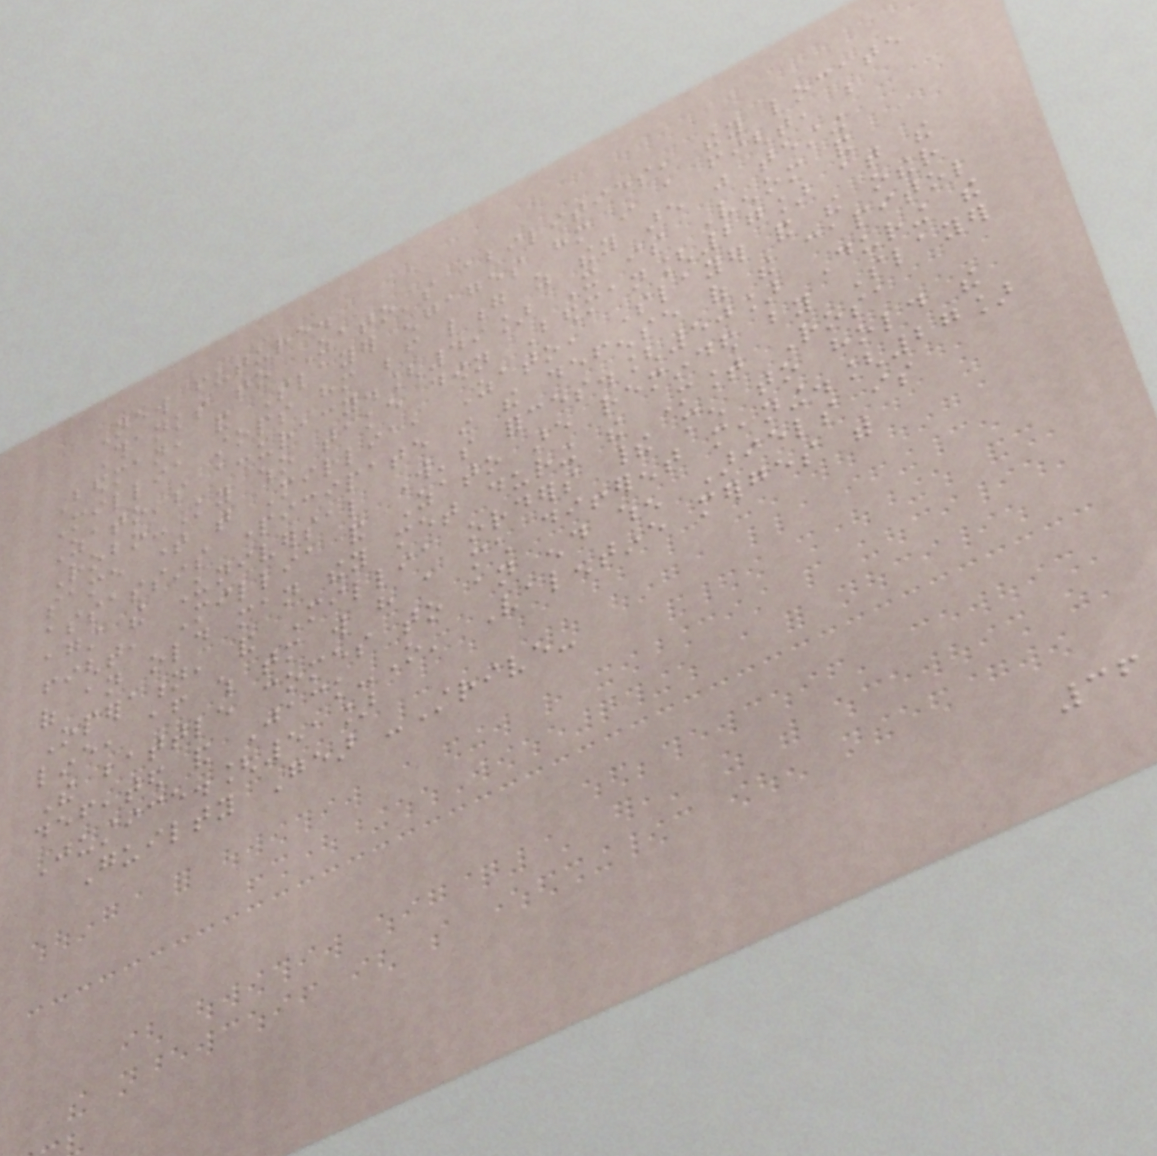New future.
Thanks to Zato's abilities, they locate
Bedman, and Slayer engages him in a fight, but
Millia stops him before long as they are just testing
Zato's accuracy.[49] It is Venom and
Robo-Ky who take down Bedman[27] at the
same time that Millia, Zato, Slayer and the other
assassins participate in the defense of the capitol
against the Universal Will's forces.[50] During the
fight, Millia and Zato are reminded by Slayer
of an old man they met during the Mount Rosa
Operation, and Millia orders their men to hold the
line, after which tomorrow will have a much different meaning.[27]
The battle comes to an end when Ariels is
defeated and Jack-O' Valentine merges with
Justice.[51]
Guilty Gear -Strive-
36
